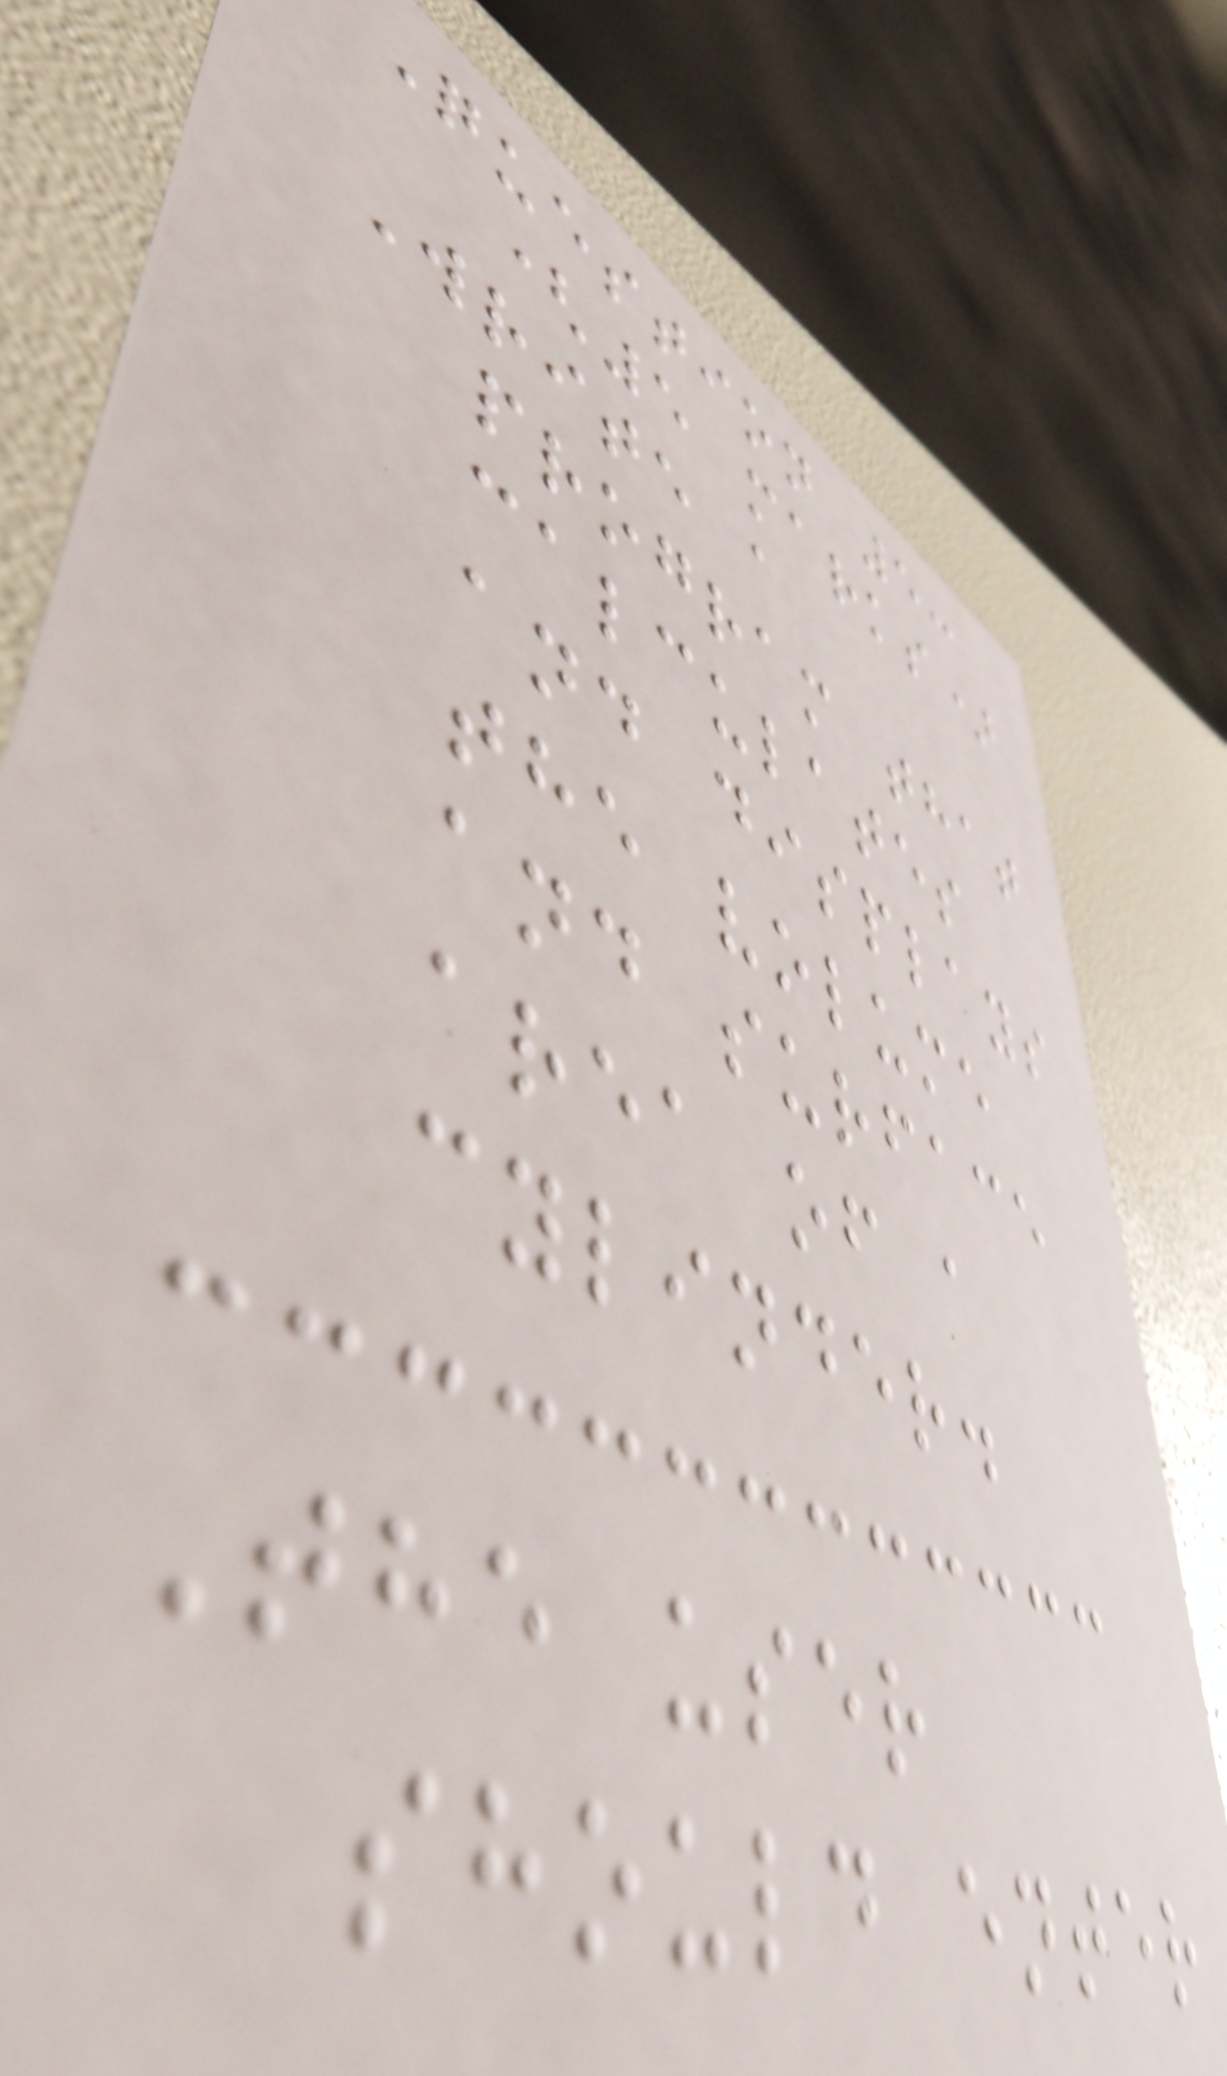Question 5:
(5 marks)
Write a
program that
calculates
and displays
the volume
and surface
area of a
cylinder.
The user
should enter
